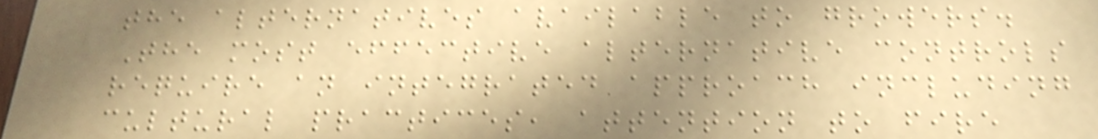the alternatives available to growers.
The most effective alternative controls
require an integrated approach including
cultural practices, attention to fire
